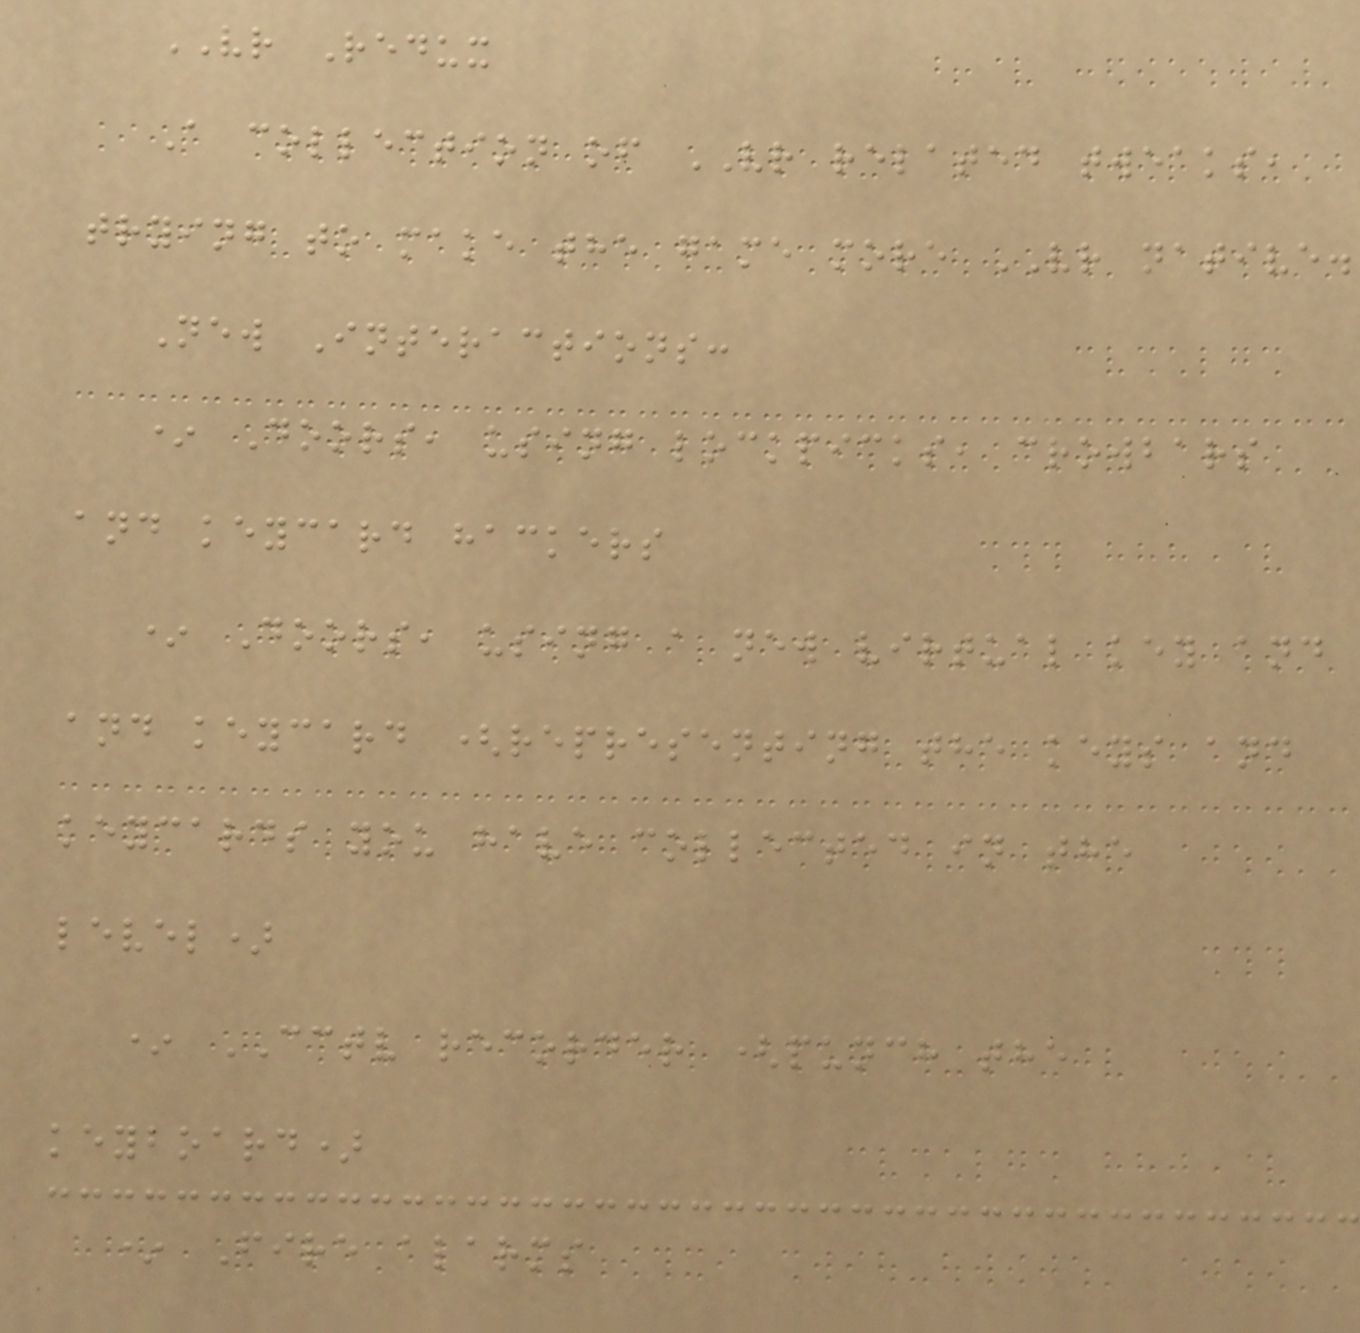VR Redux
A collection of VR related tweaks,
trying to make the game more VR native.
New Interactions:
* Doors, using lockpicks, crowbars
and keycard hackers
* Doors, using a new virtual key and
and keycard (representing the keys and
keycards you have collected in the
level)
* CCTV recorder (punch the
keyboard)
* Fire alarms
